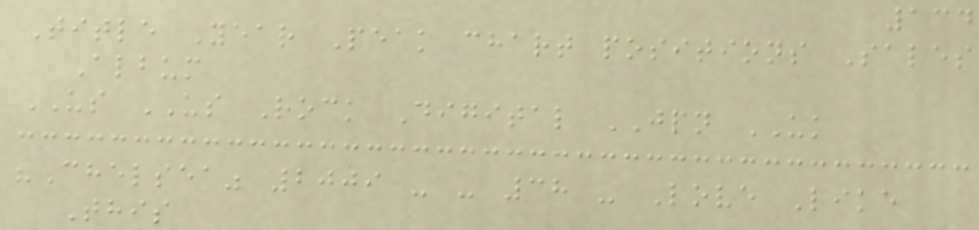134
Title Year Peak chart positions Sales
Album
US US Rock Digital JPN UK
"Chelsea" 2009 - - 38 - Love Like
This
